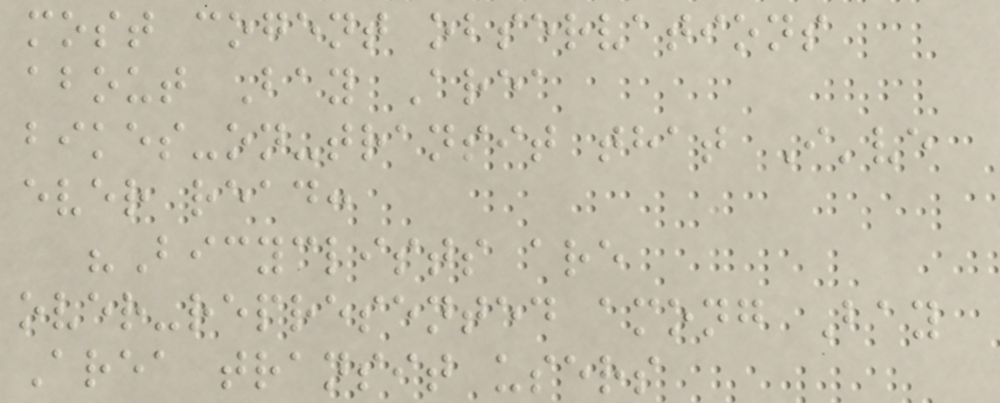most cogent observations
about Bay Area
bikes-on-transit that I've
ever read:
"Bicyclists are
over-represented among Bay
Area transit users
